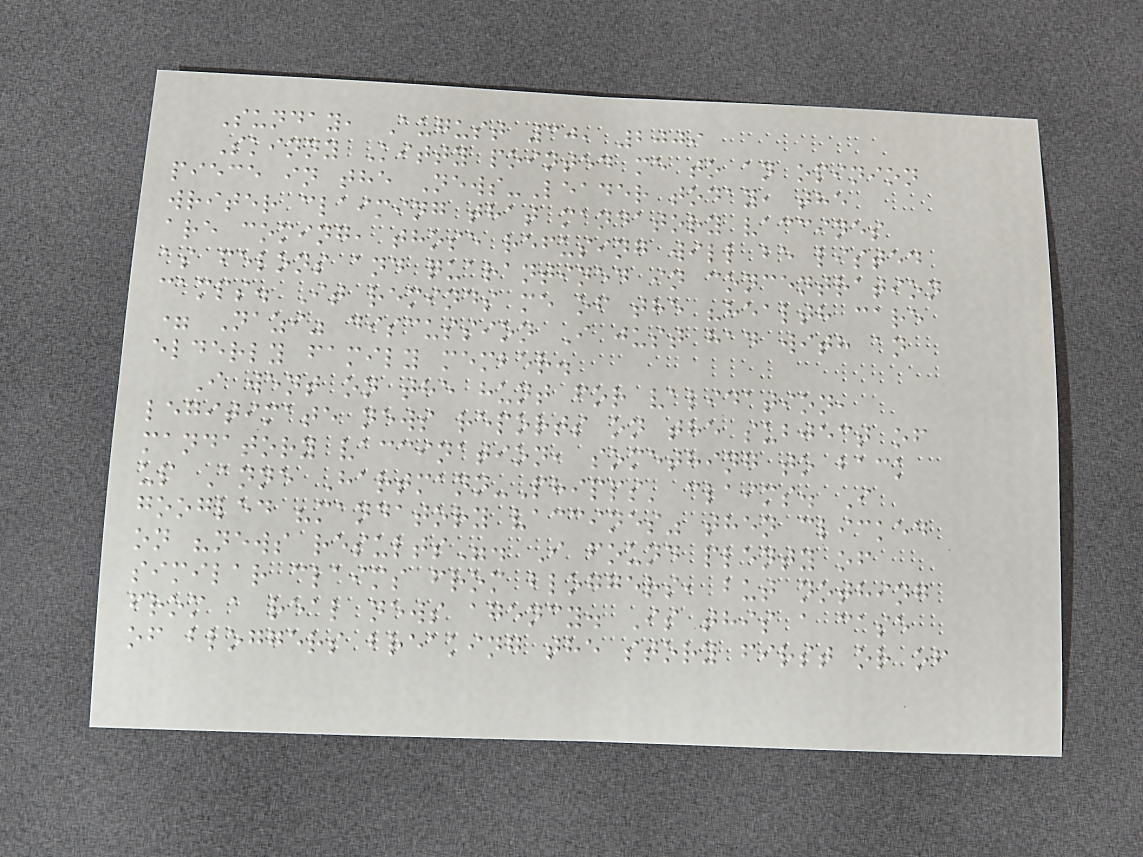Sunday, August 30, 2009
Skinny Kitty pointed me to an opinion
piece in the News-Leader today, the
writer claiming that mandatory vaccines
are coming, those refusing will be listed
as felons and quarantined in concentration
camps. It reminds me of the "health care
= Nazi" discussion I just had with an
elderly family member.
I went on the hunt for validation,
legitimate news reports on the subject of
mandatory vaccination, something to back
up Anne Hartmann-Phipps' claims. I
googled "mandatory vaccines" then clicked
on "news results". I found plenty of
similar claims from bloggers, but nothing
from a real news agency. Is this a case
of bloggers breaking the story first or of
